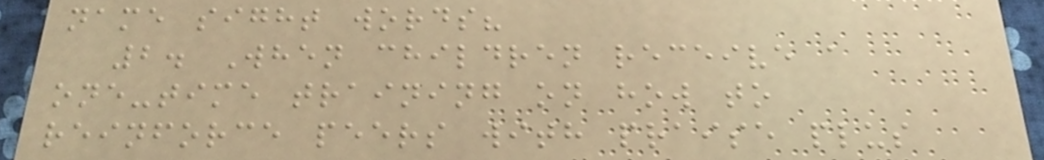name sight words?
2. When children receive a
one-time training on how to
reinforce peers with praise plus
